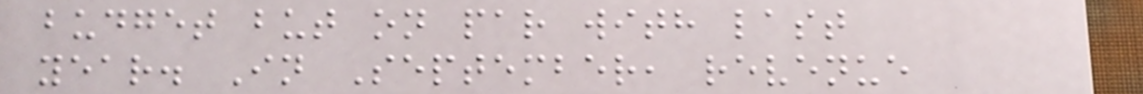budget but on par with last
year. In September, revenue
